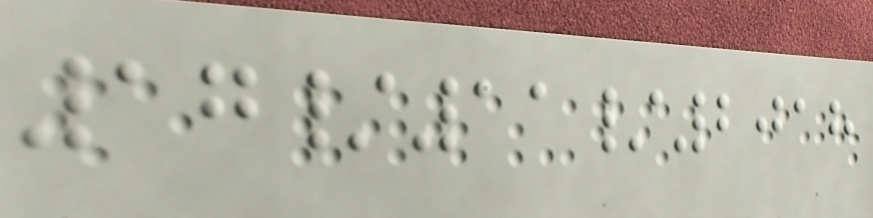17/11/2018
